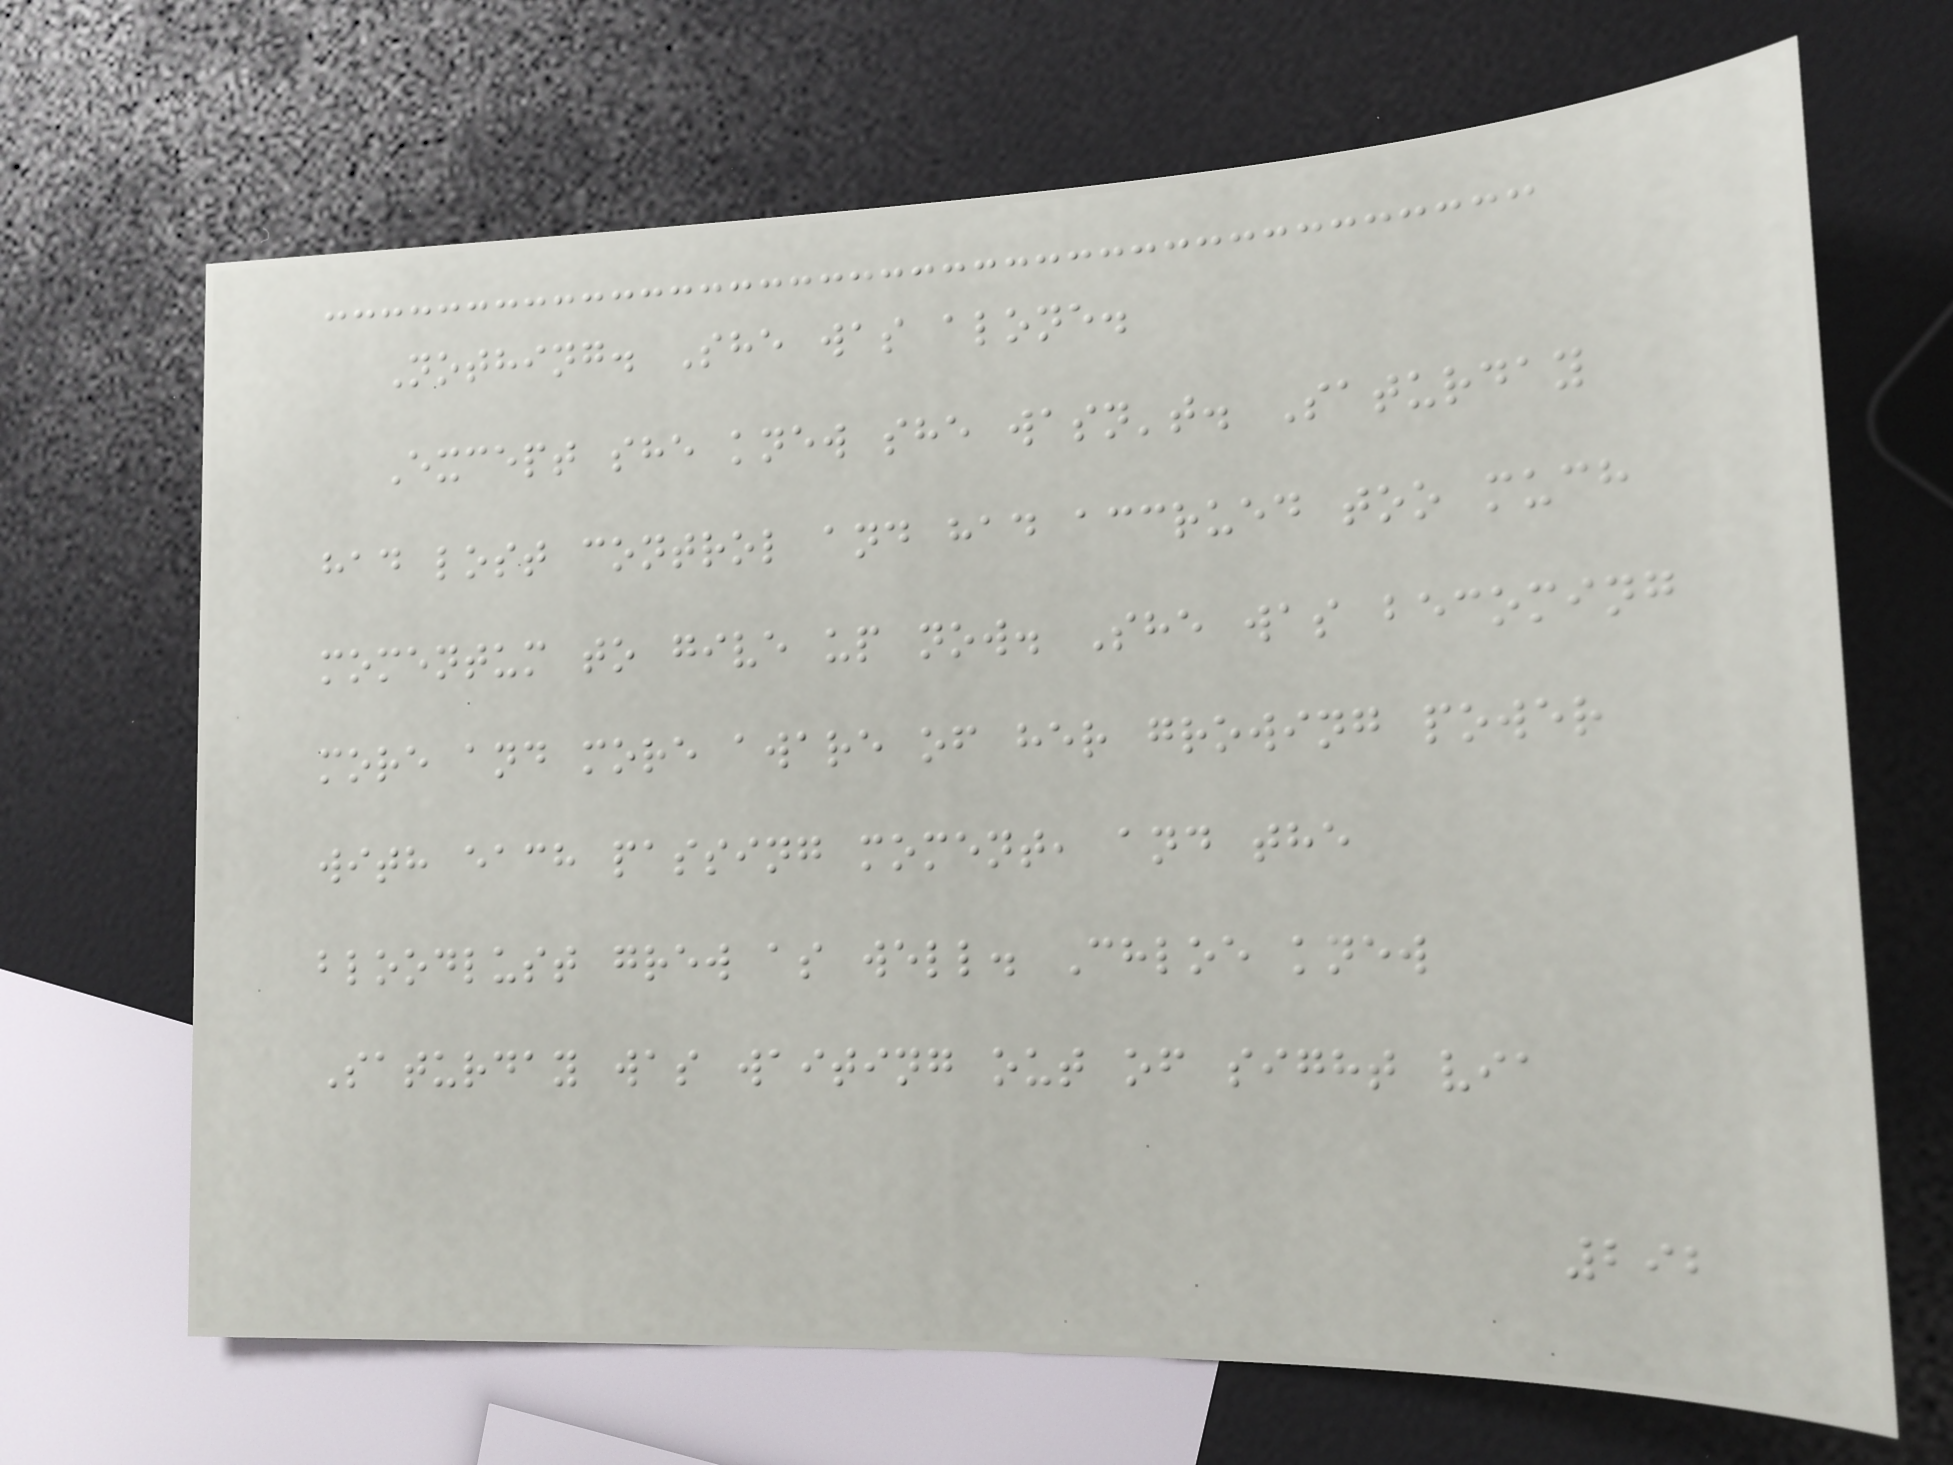Nothing. She was alone.
Except she knew she wasn't. Saturday
had lost control and had accrued too much
momentum to give up now. She was becoming
more and more aware of her growing power
with each passing moment, and the
bloodlust grew as well. Chloe knew
Saturday was waiting out of sight via
292
